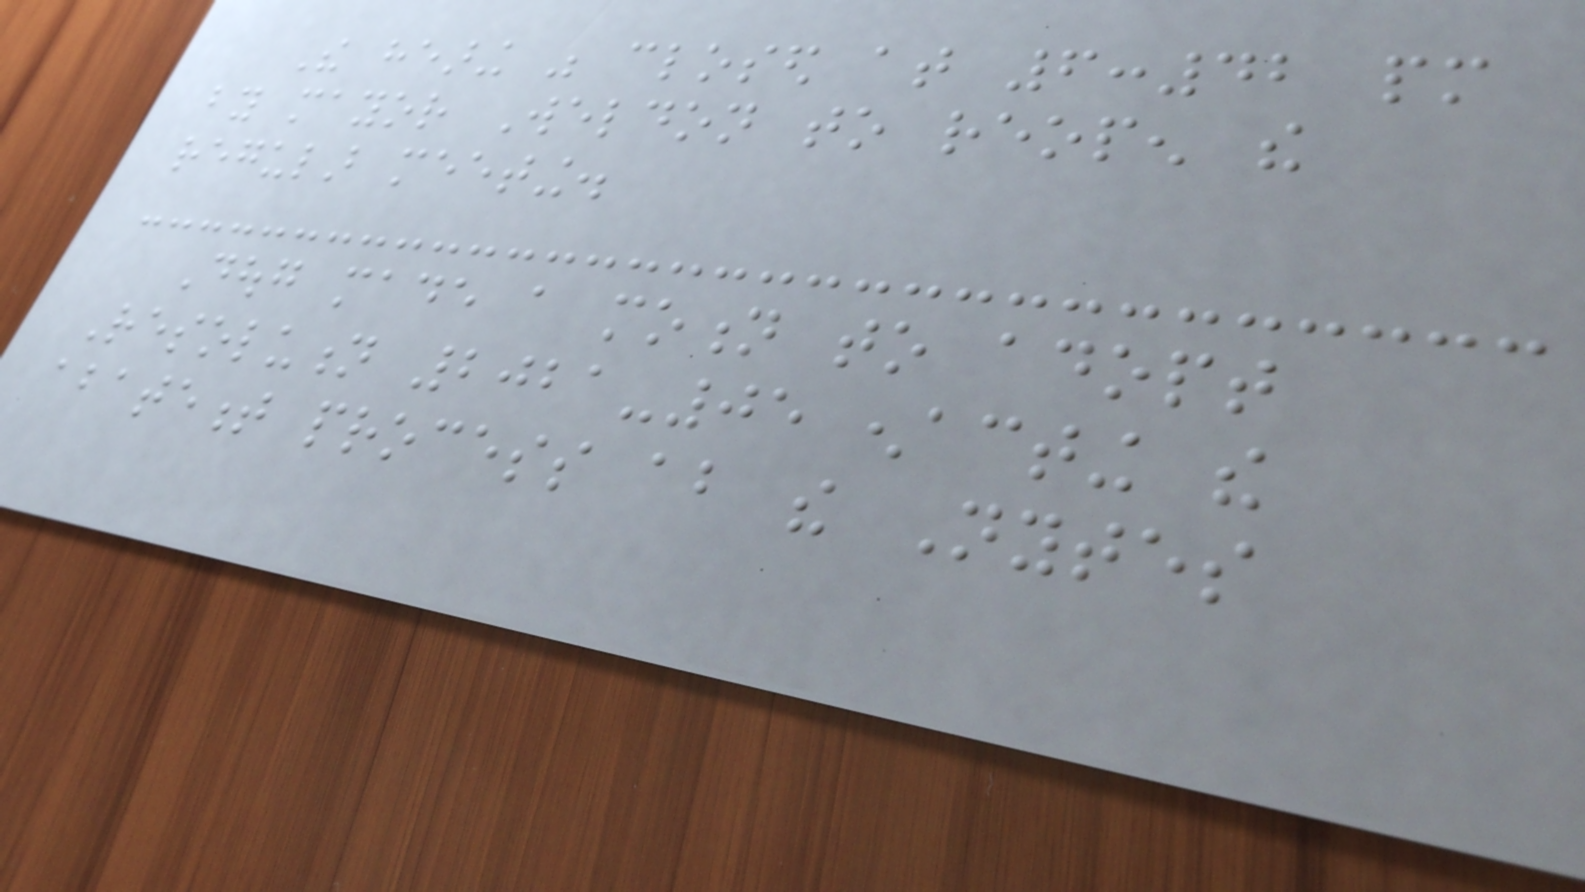The hearing was closed at 6:42 pm
by mayor Weldon to reopen the
regular meeting.
Doug made a motion to adopt
Resolution 2021-05 enacting the
abatement process about the Nytes
